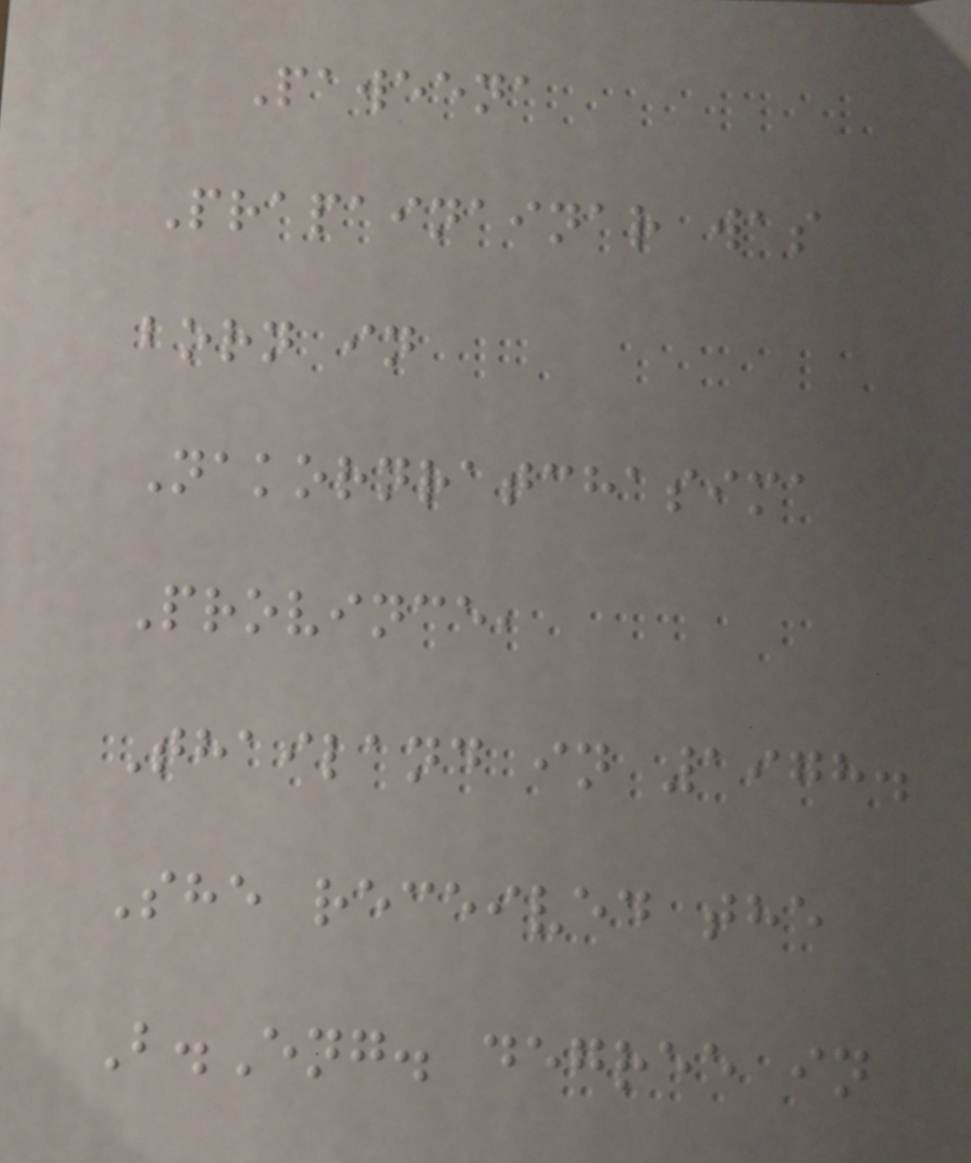Paweena
Prapainainar was
born in
Nakornratchasima
Province,
Thailand in 1978.
She received the
B.Eng. degree in
